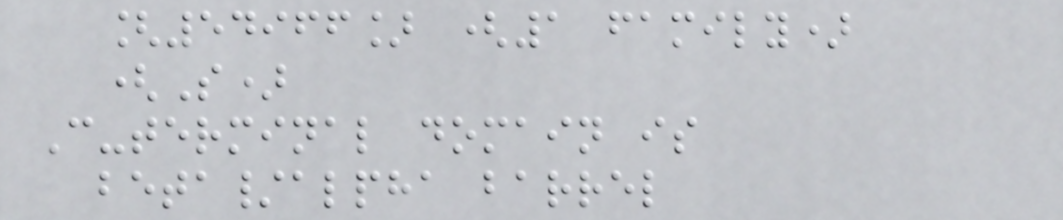[54966] (1 family)
(S)
C-terminal domain is
beta/alpha barrel
